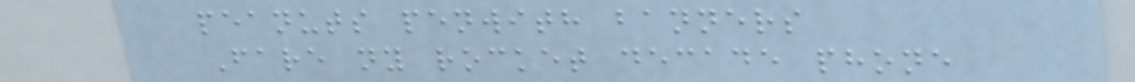peanuts penwith banners
Fare ny rocket decade phone
